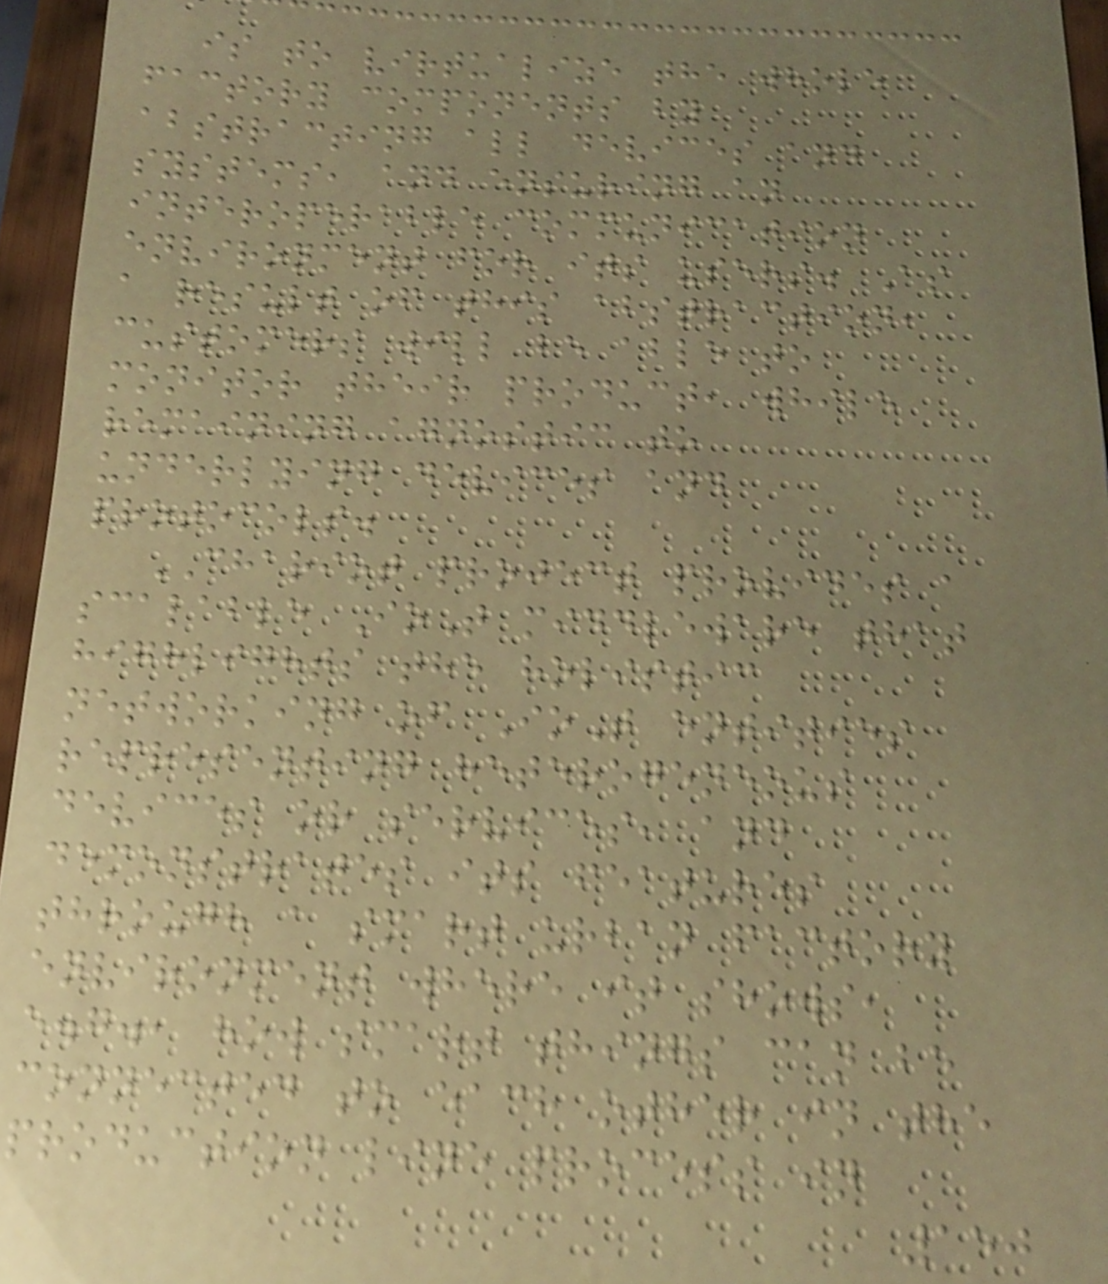is to virtualize the whole
factory components by
abstracting all devices and
systems, and ensuring an
interoperable communication
environment for its users. As
a result of this abstraction,
customers will be able to
monitor their product, while
remaining agnostic to
underlying devices and
protocols.
CHARIOT project provides a
scalable IoT middleware that
highlights the holistic
networking of IoT entities
representing heterogeneous
devices or services, and
demonstrates its features
through a smart urban factory
environment where it shows,
e.g., how smart things can be
connected to each other in the
production line process in
150
